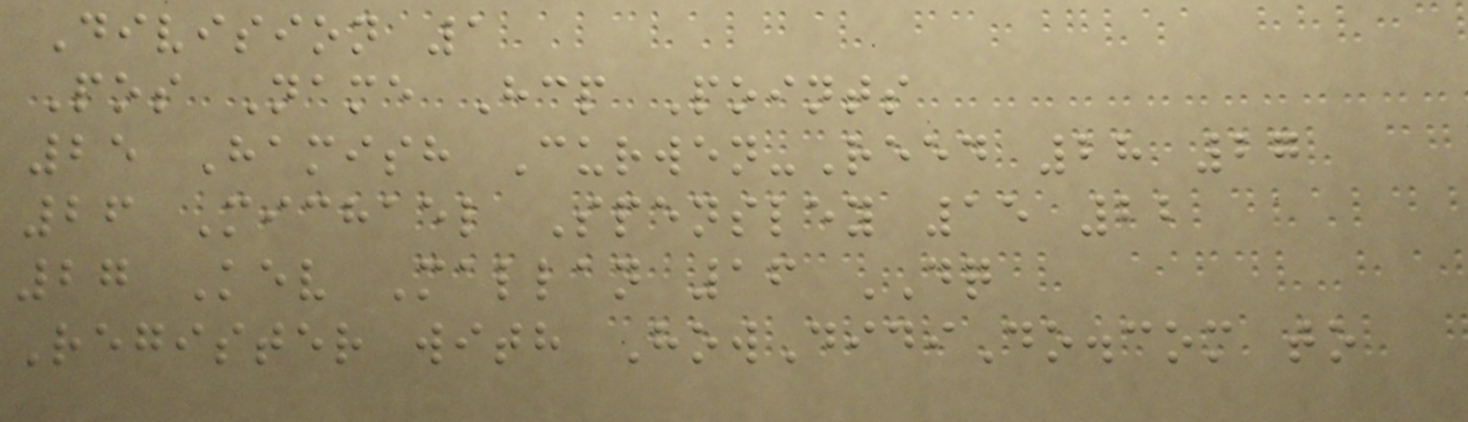Division 1
Pos Name Hcp Points
25 Hamish Curwen-Reed 28 27
26 Michael Spensley 15 22
27 Kev Mallan 16 DQ
Register with HowDidiDo.com to
